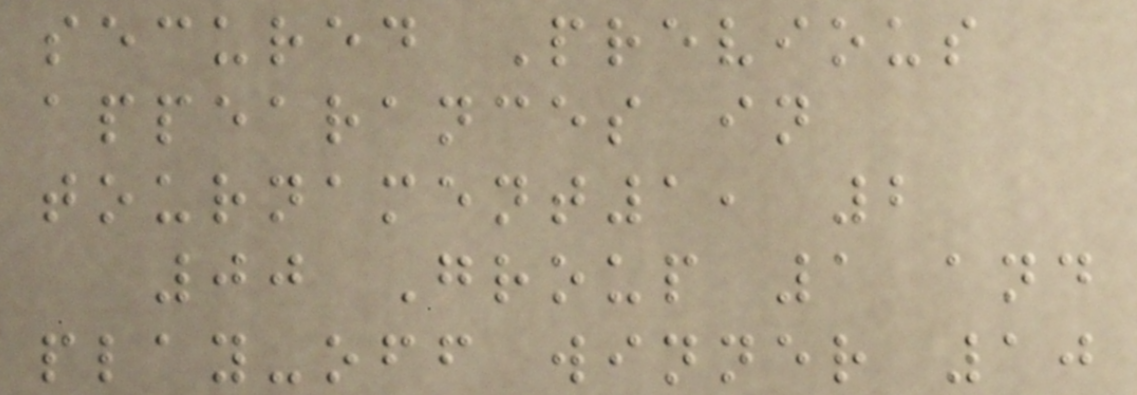secured Previous
appearances in
tournament1, 2
00 Group 1 and
play-off winner 10
